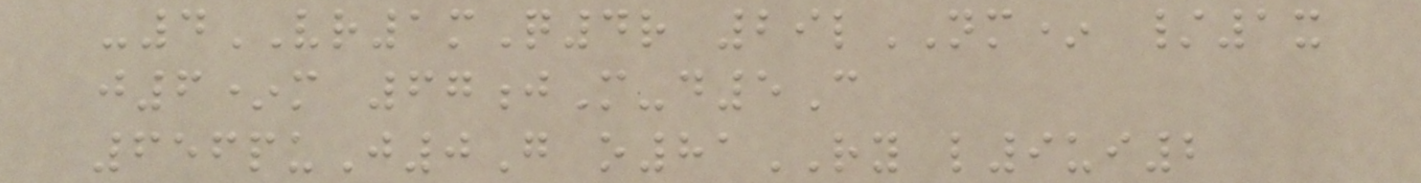-4VR1mQ4r 29lNM* /1x
j6*m 67jM-d5C
656puJ0G o81RY l9ui2
